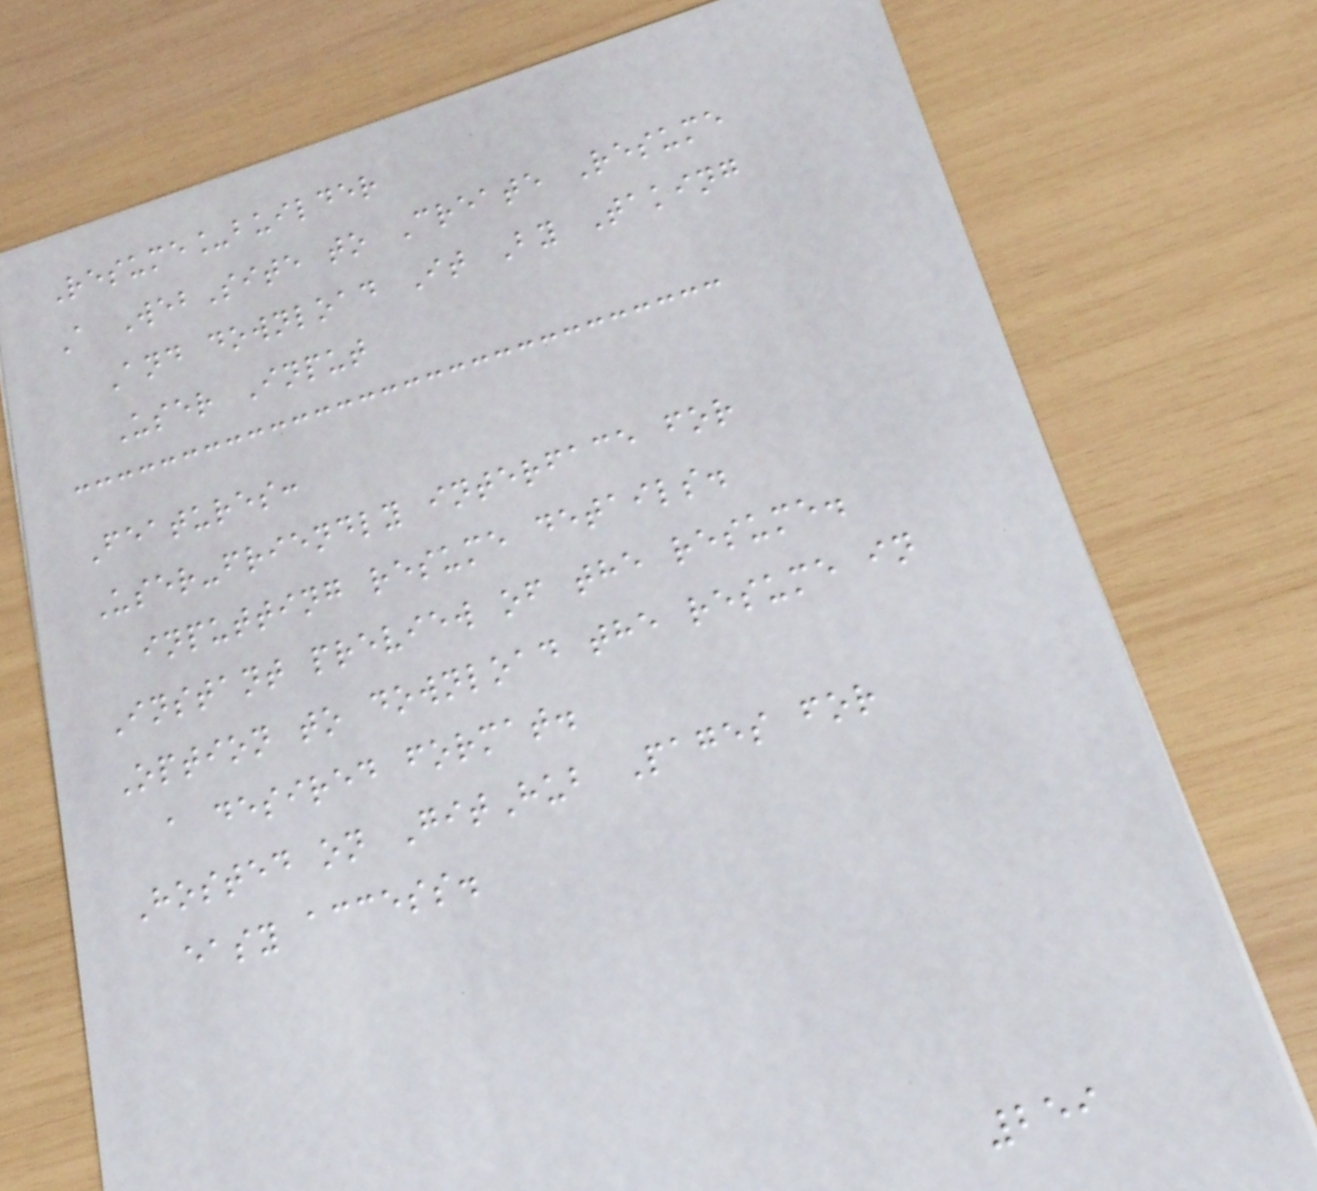Resume_builder
A WebSite to Create Resume
And download It By Taking
User Input
Features:
User-friendly interface for
inputting resume details.
Instant preview of the resume.
Option to download the resume in
a desired format.
Hosted on GitHub Pages for
easy access.
259
